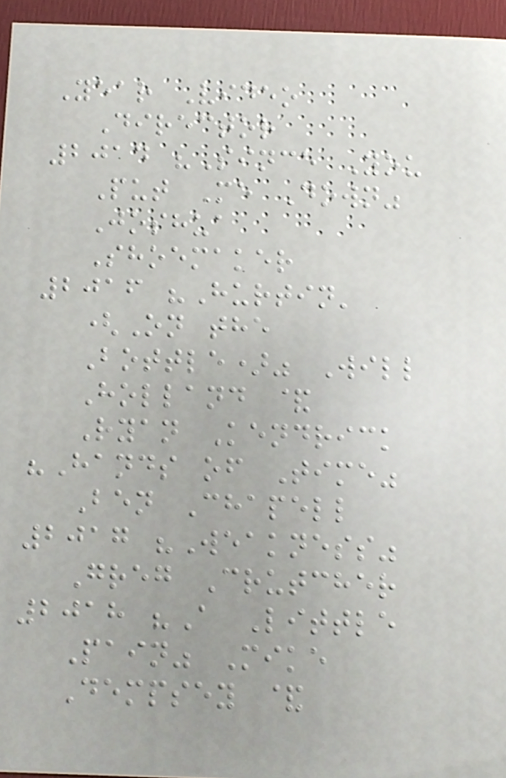Year Video
Director
2014 "Since You
Put Me Down"
Joshua
Shoemaker
2016 "Hurtin'
(On the
Bottle)" Will
Holland &
Ryan Kendrick
"Hands of Time"
Ben Chapell
2017 "Weakness"
Greg Crutcher
2018 "A Little
Pain" Mike
Dempsey &
